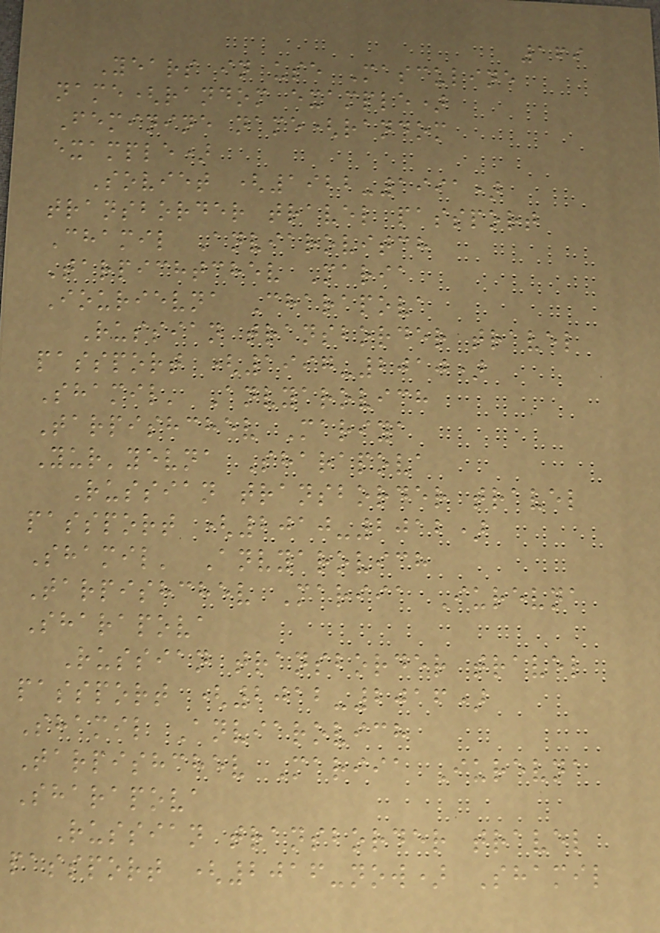169
Years in use Masculine
name(random example)
Feminine name(random
example)
Soviet (1922-1991)
transborder travel passport
Chamil Anviarovitch
Tarpichtchev Maria
Iourievna Charapova
Russian transborder travel
passport (1997-2010)
Shamil' Anvyarovich
Tarpishchev Mariya
Yur'yevna Sharapova
Russian transborder travel
passport (2010-2012)
Shamil' Anvyarovich
Tarpishchev Mariia Iurevna
Sharapova
Russian transborder travel
passport (2012-2016)
Shamil Anviarovich
Tarpishchev Mariia Iurevna
Sharapova
Russian transborder travel
passport (2016-now) Shamil
